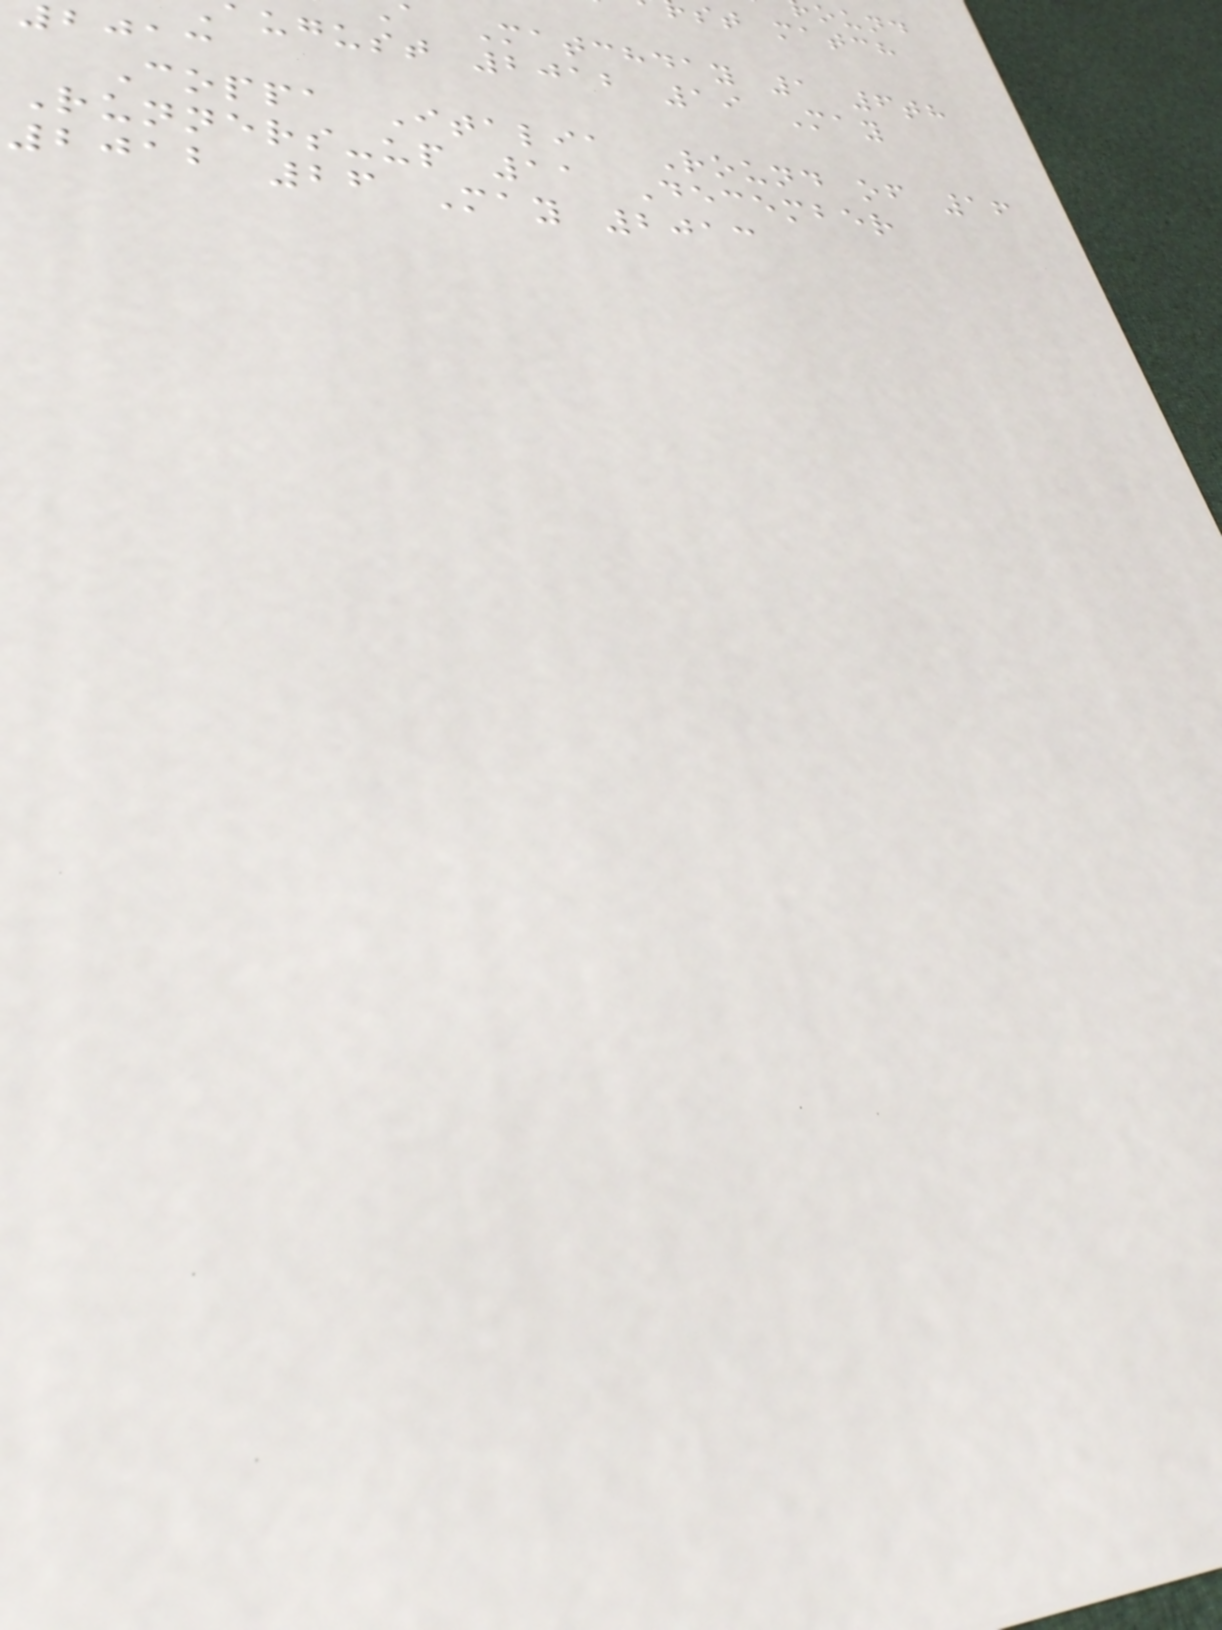st match
a Matchday 1 6th
ugust 2012 19 May
bjac
Coppa Italia Round of 16
Runners-up 11 December
2012 26 May 2013
